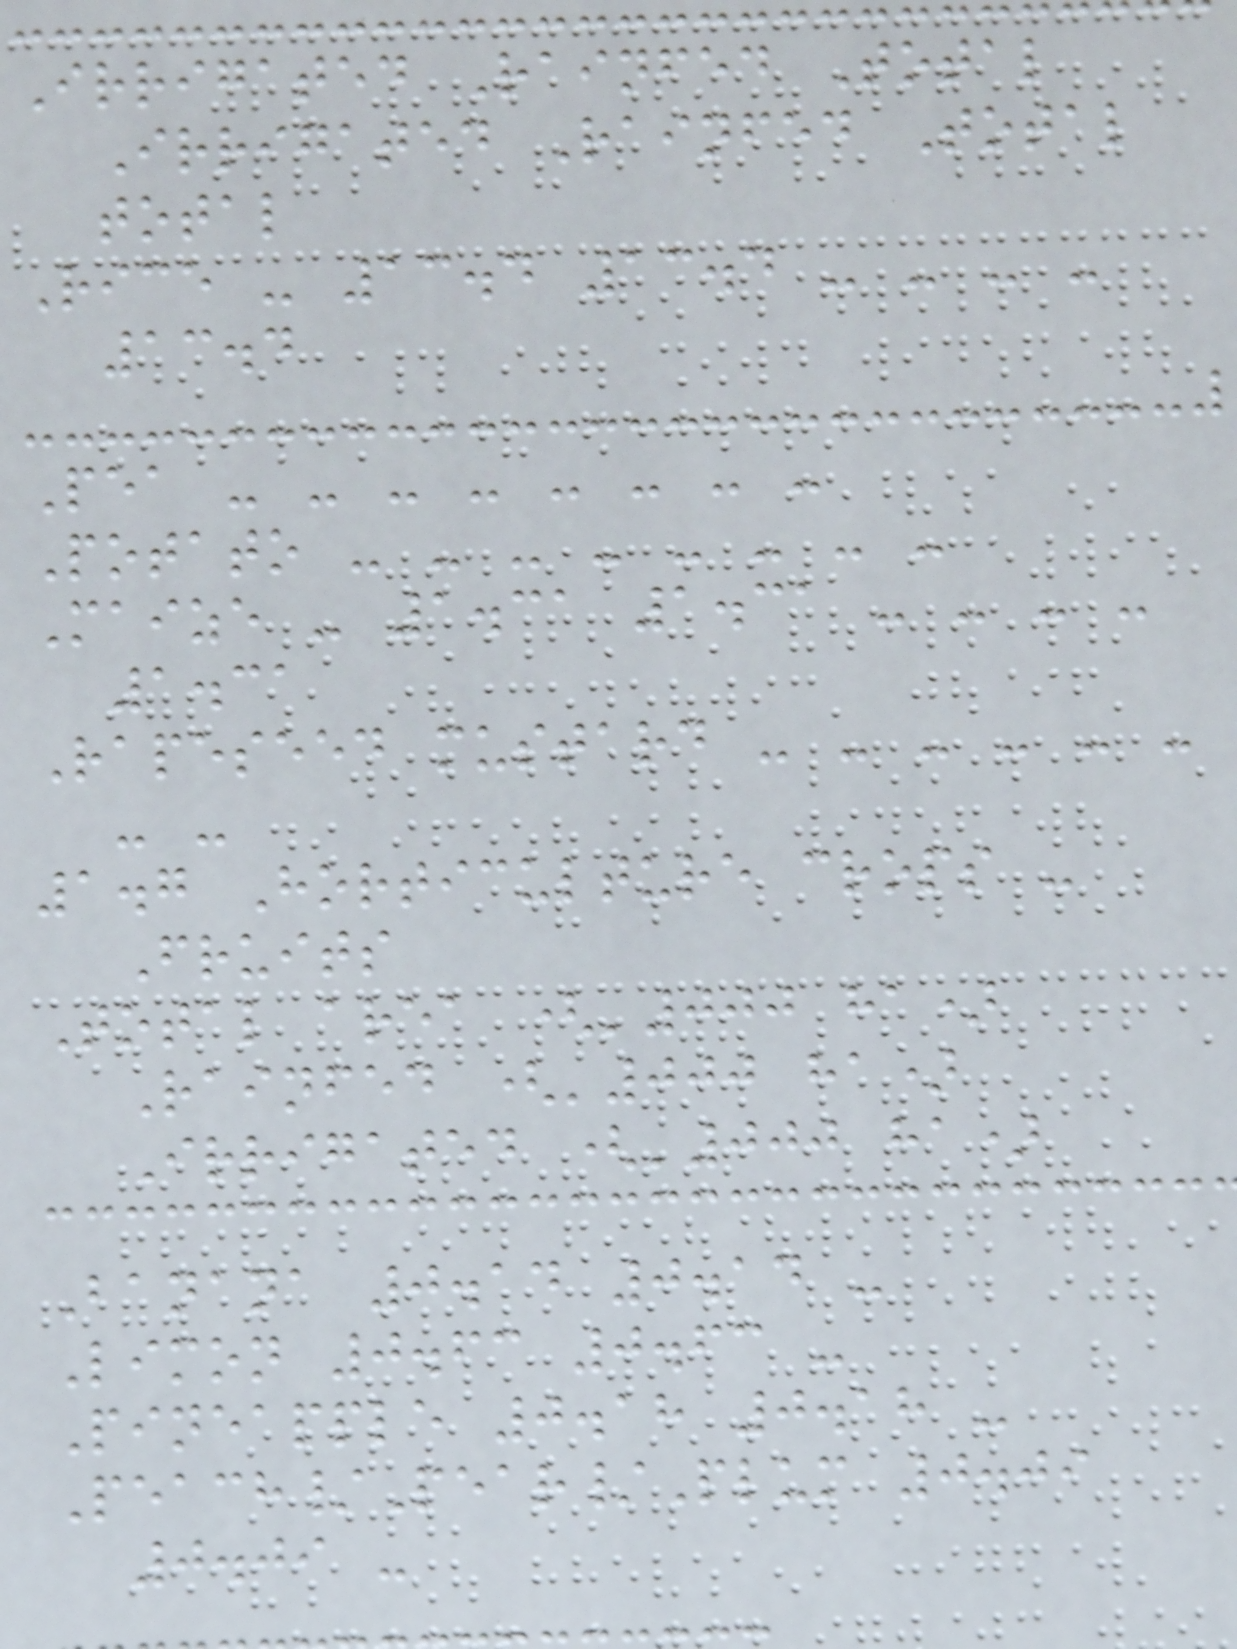Irrigated Rainfed Total
Irrigated Rainfed Total
total
Rice - 13.4 13.4 - - - -
13.4
Pea - - - - - - - -
Potato - - - - - - - -
Maize - 1.31 1.31 - - - -
1.31
Rapeseed mustard - - - - - -
- -
1.7 Horticulture crops -
Fruits
Total area ('000 ha)
Rainfed ('000 ha)
Irrigated ('000 ha)
Banana 0.14 0.14 -
Limon 0.63 0.63 -
Pineapple 0.18 0.18 -
Peach/Pear/Plum 0.09
0.09 -
